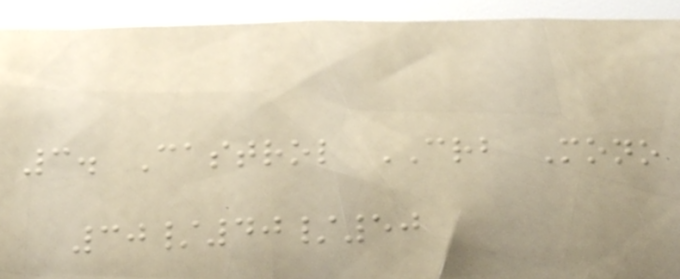3. Castrol CRB Mono
30/40/50
